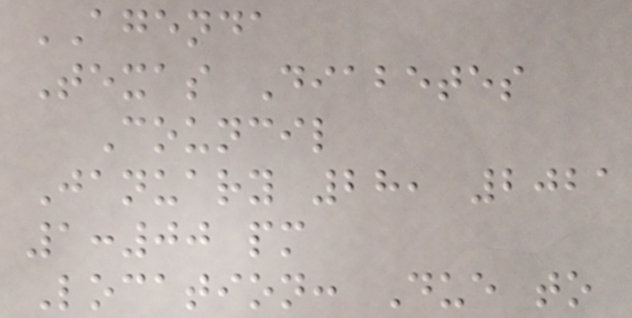AGENDA
Texas Diabetes
Council
January 28, 2021
1:00 pm
Location: Due to
